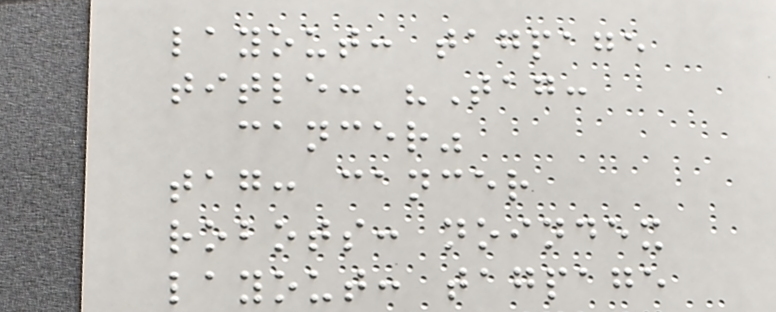layout: tagpage
title: "Tag:
cancer"
tag: cancer
robots: noindex
layout: tagpage
